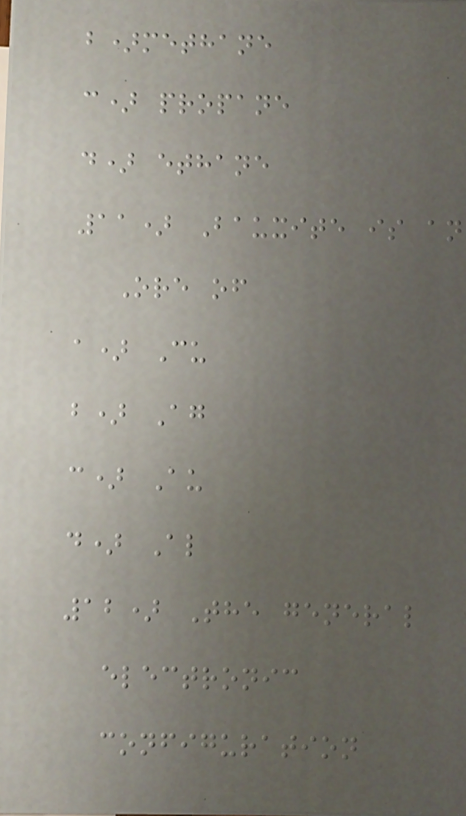b)methane
c) propane
d) ethane
11) Bauxite is an
Ore of
a) Cu
b) Ag
c) Au
d) Al
12) The general
electronic
configuration
